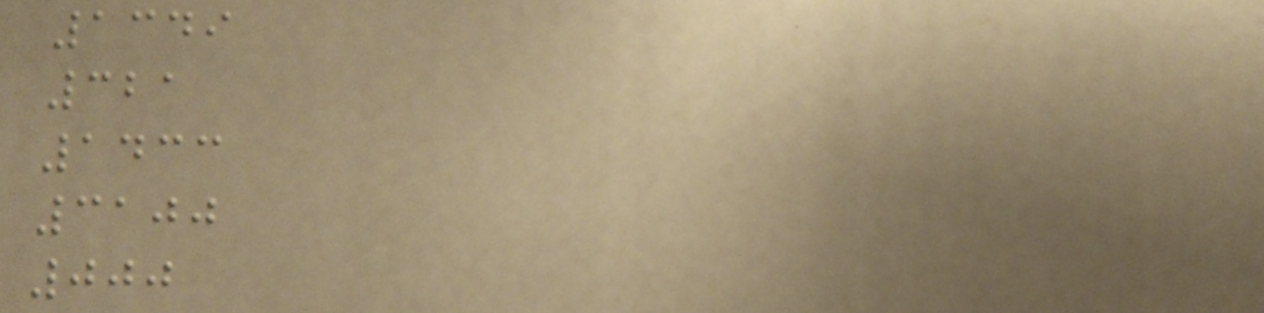1349
321
1433
3100
000
